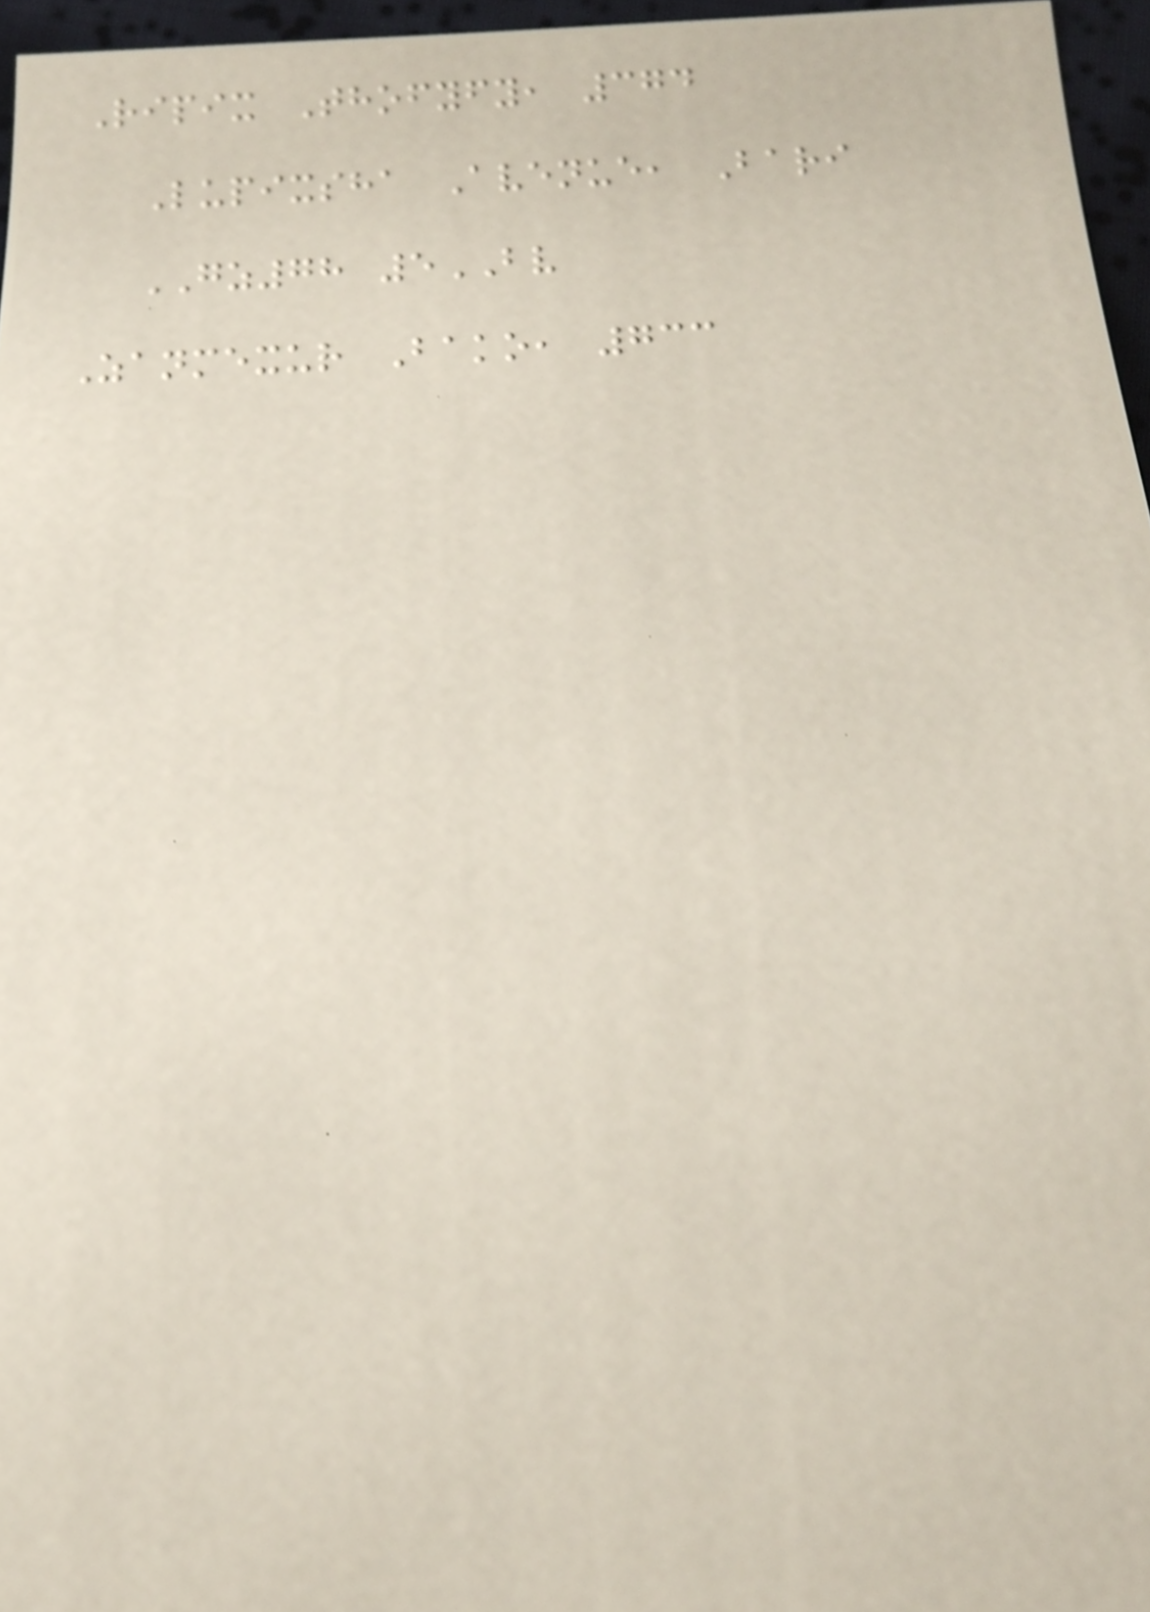Ripix Thofyfy, 374
Lupixsha Avenue, Bari
GZ78 5BV
Zanmexur Bako, 733
